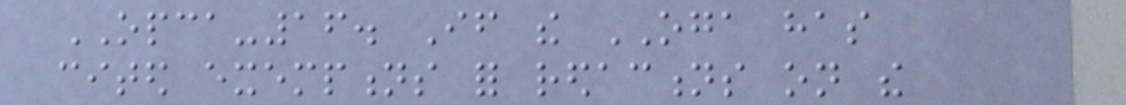OPCA-16. If the OGA has
cited exemptions for redactions on the
